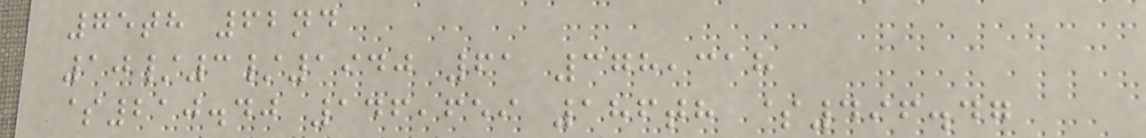75th 62nd
10/3/1940 61 378,318
$210.40 146,659 186th $496.47
